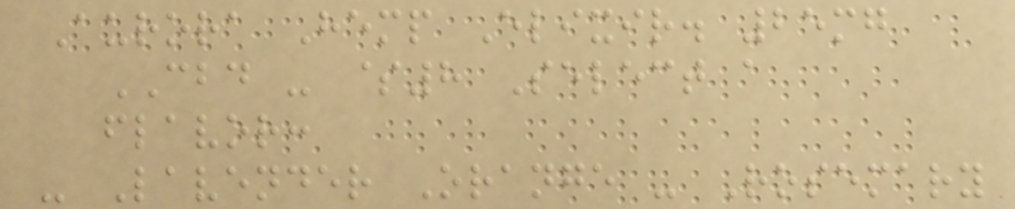Aurora Hemp Elixir. 25mg
CBD - $8 Select a
flavor:
- Lavender Orange - Rosemary
